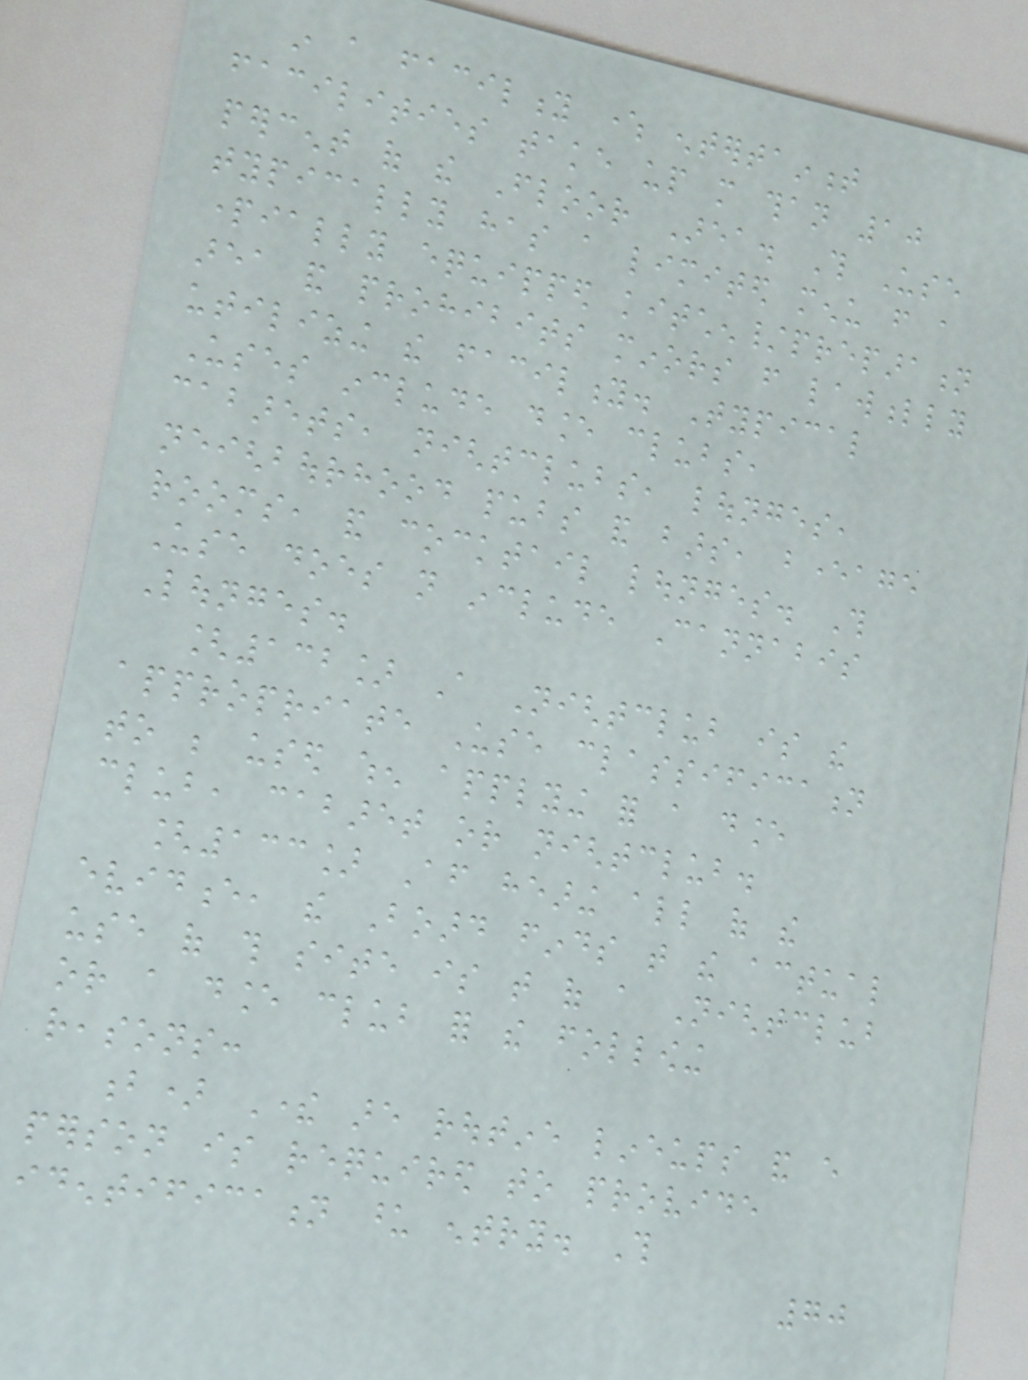in a facility where entertainment
facilities take up more than 10
percent of the Floor Area. This Use
typically has a limited menu from a
partially equipped kitchen/preparation
area and prohibits minors from lawfully
utilizing the facility. Typical
Uses include dance clubs,
cabarets, nightclubs, lounges,
neighbourhood pubs and bars, beverage
rooms, and cocktail lounges. This
Use does not include Cannabis
Lounges.
[132] A Nightclub is the
appropriate Use classification
to be used when applying for a dance
club, cabaret or nightclub.
[133] After hearing all of the
evidence, the Board finds that the actual
use of this site is that of a Nightclub
or a dance club for the following
reasons:
b) There are routine lineups and every
person is required to provide
identification upon entry. This
70
